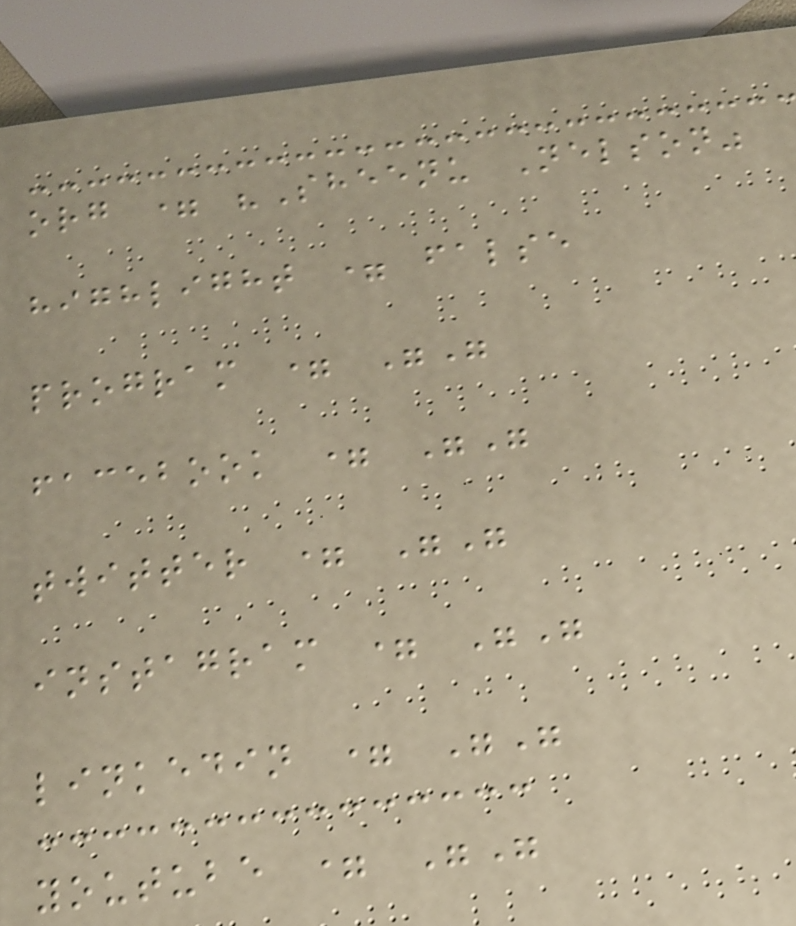org = "Sheenu Nelson"
highlight = false
program = ""
facebook = ""
twitter = ""
instagram = ""
linkedin = ""
youtube = ""
